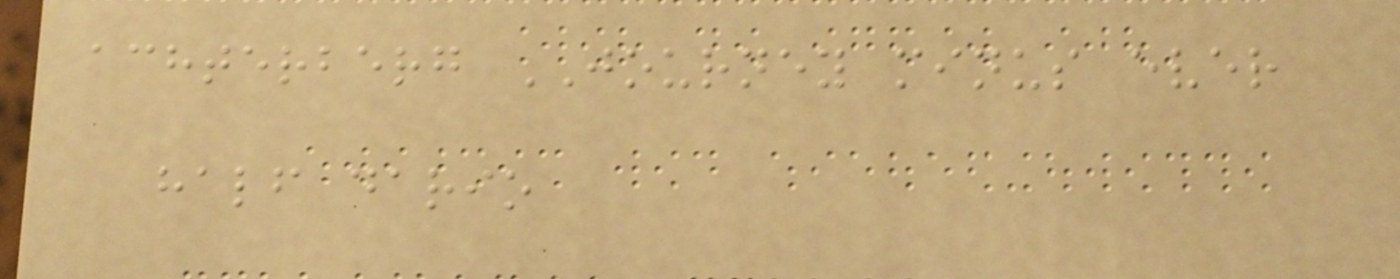achterberg JOURNEY minus ever
half dario
